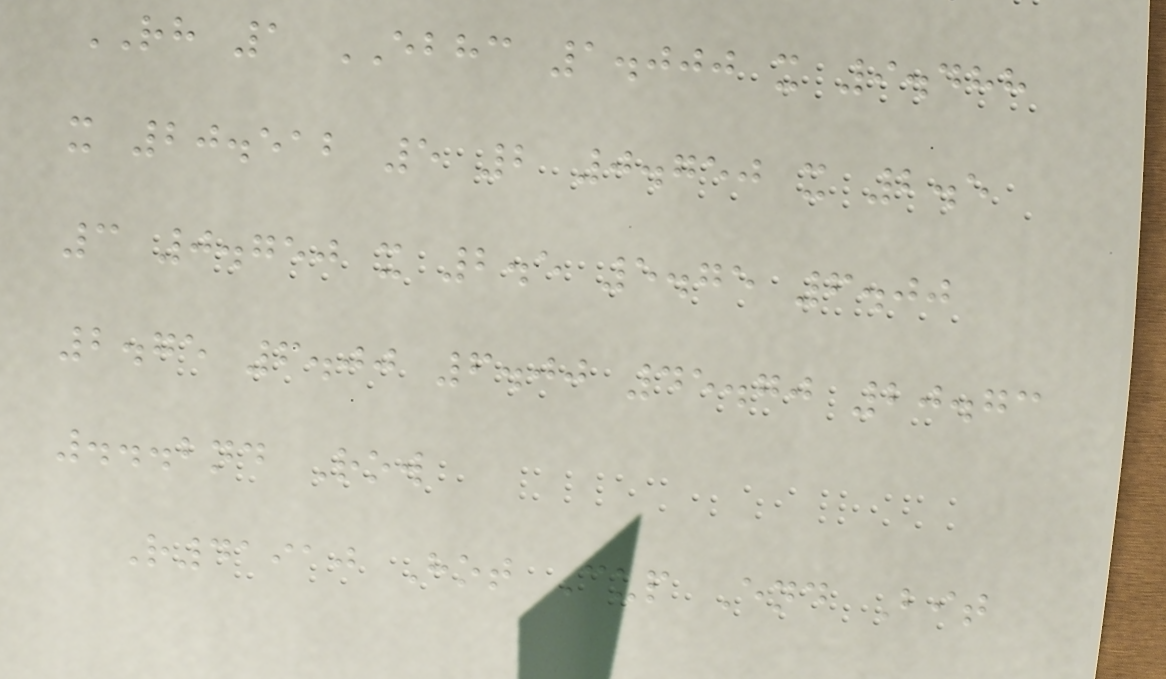RH 1 EBHC 1.000 x 9.488
x 20.512 5 2 0.750 x 2.5
3 0.750 x 2.5 5.75 6.00
2.75 6.00 6.00 45.70 20.73
...2nd Row
R41910 Hot Cup End Bit
